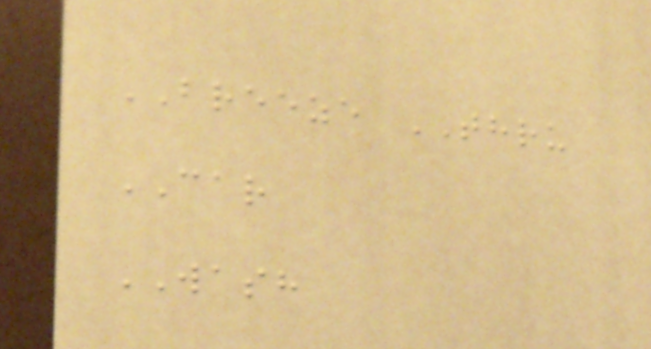BREEZE THRU
CAR
WASH
